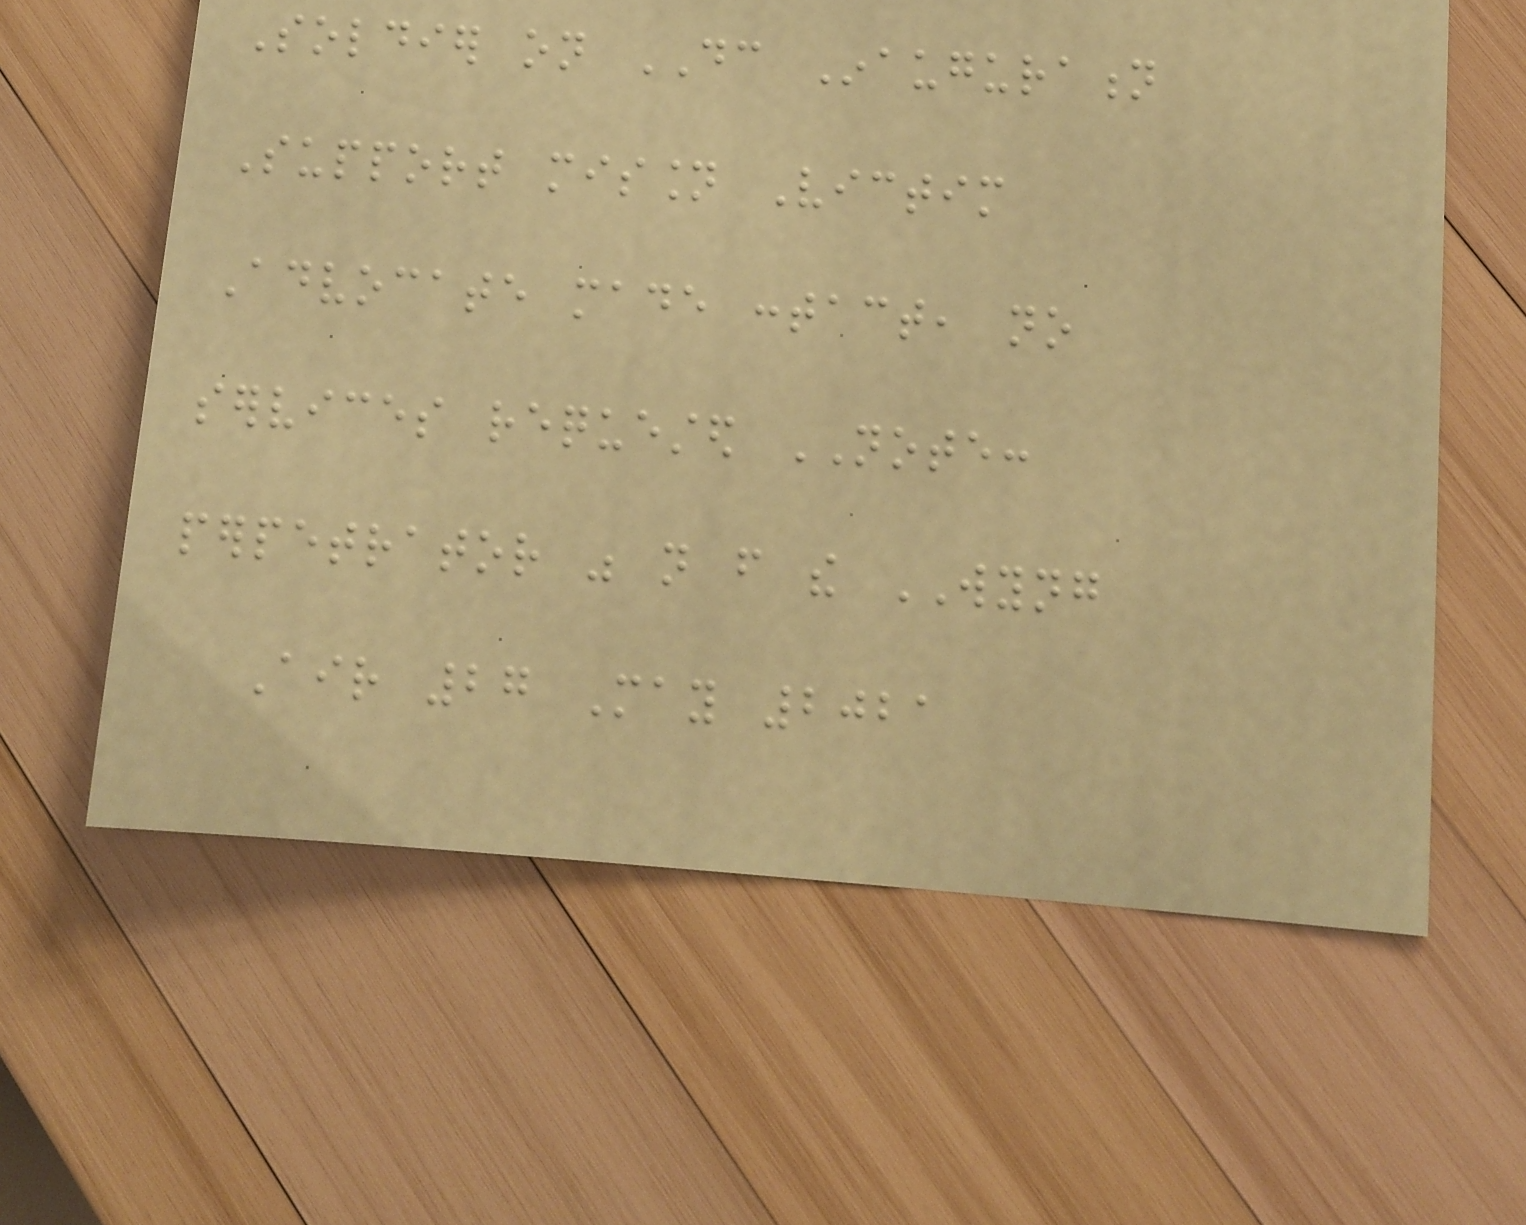Soldier on DC Inauguration
Support mission Victim
Advocate made contact, no
services requested NOTE:
perpetrator was not from the WYNG
Air 27 May 2021
